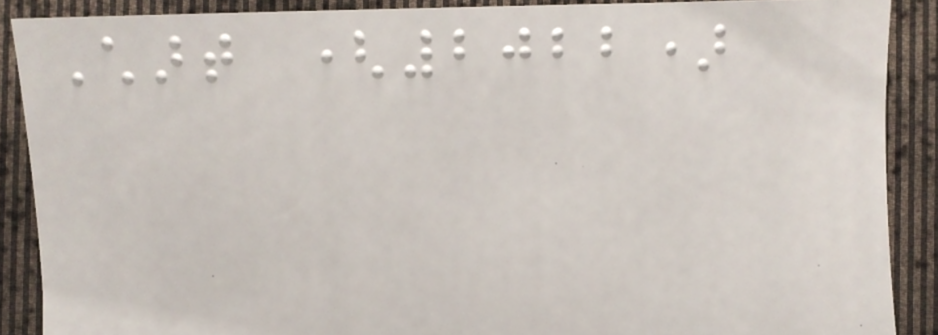Chart (2022)
